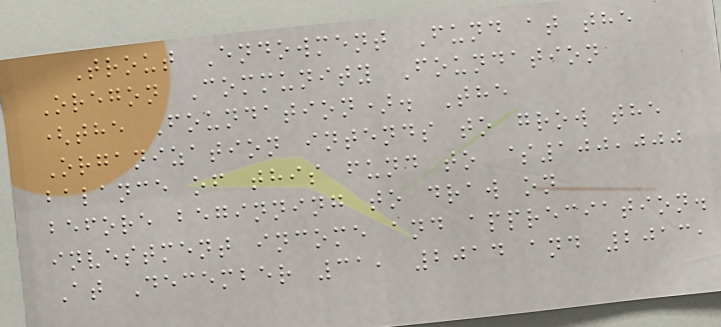Trout Endowment Fund at the
Oregon Community Foundation
(the Foundation). The
Organization intends to grow the
balance of this fund to $100,000
before beginning to draw on
investment income and appreciation.
At December 31, 2014 and 2013,
